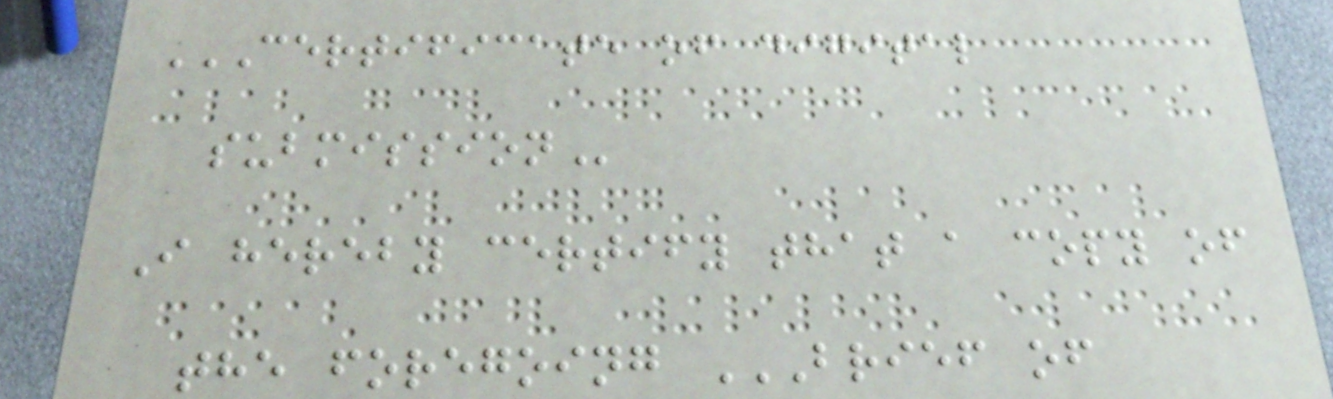CERTIFICATE OF DIGITAL
SUBMISSION
I hereby certify that a copy of
the foregoing BRIEF OF
